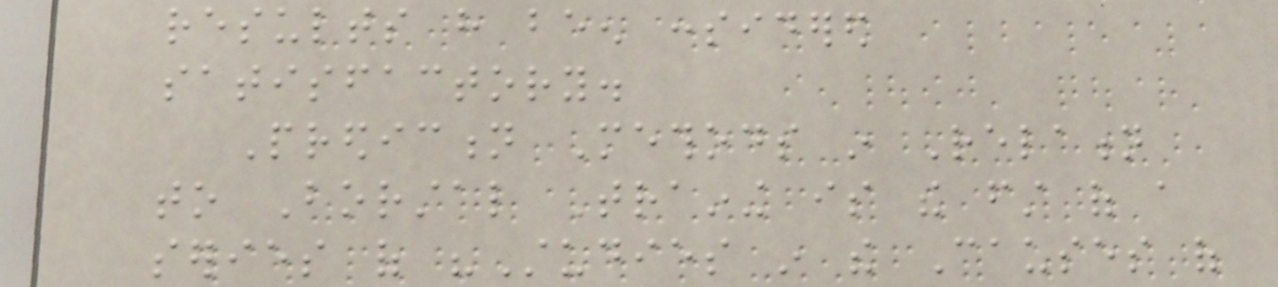results have been considered
satisfactory.
Prediction Methods in Relation
to Borstal Training is the first of a
series of "Studies in the Causes of
